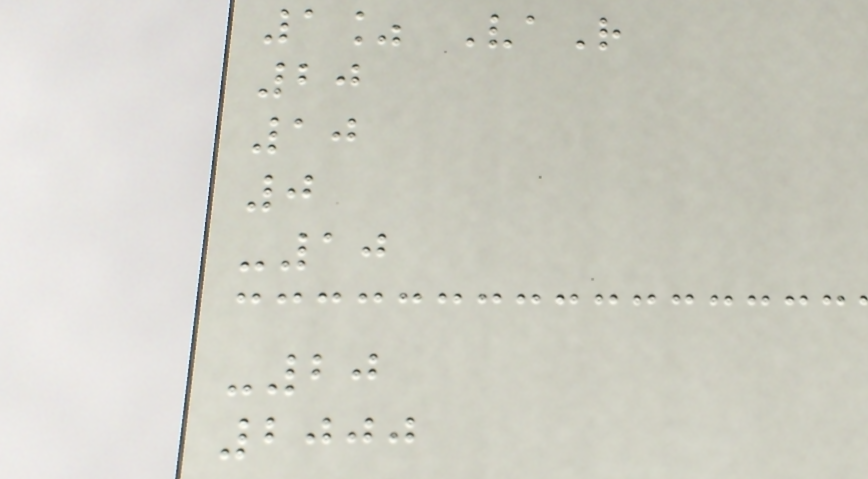1% VaR
20
10
0
-10
-20
2000
